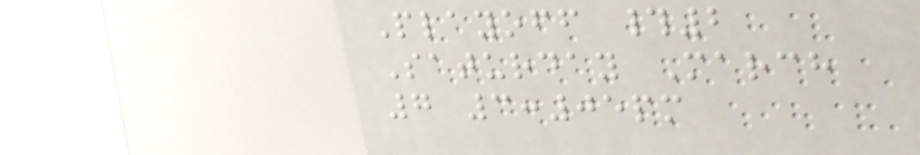Playoff #2
Saturday March
7 3:05pm
